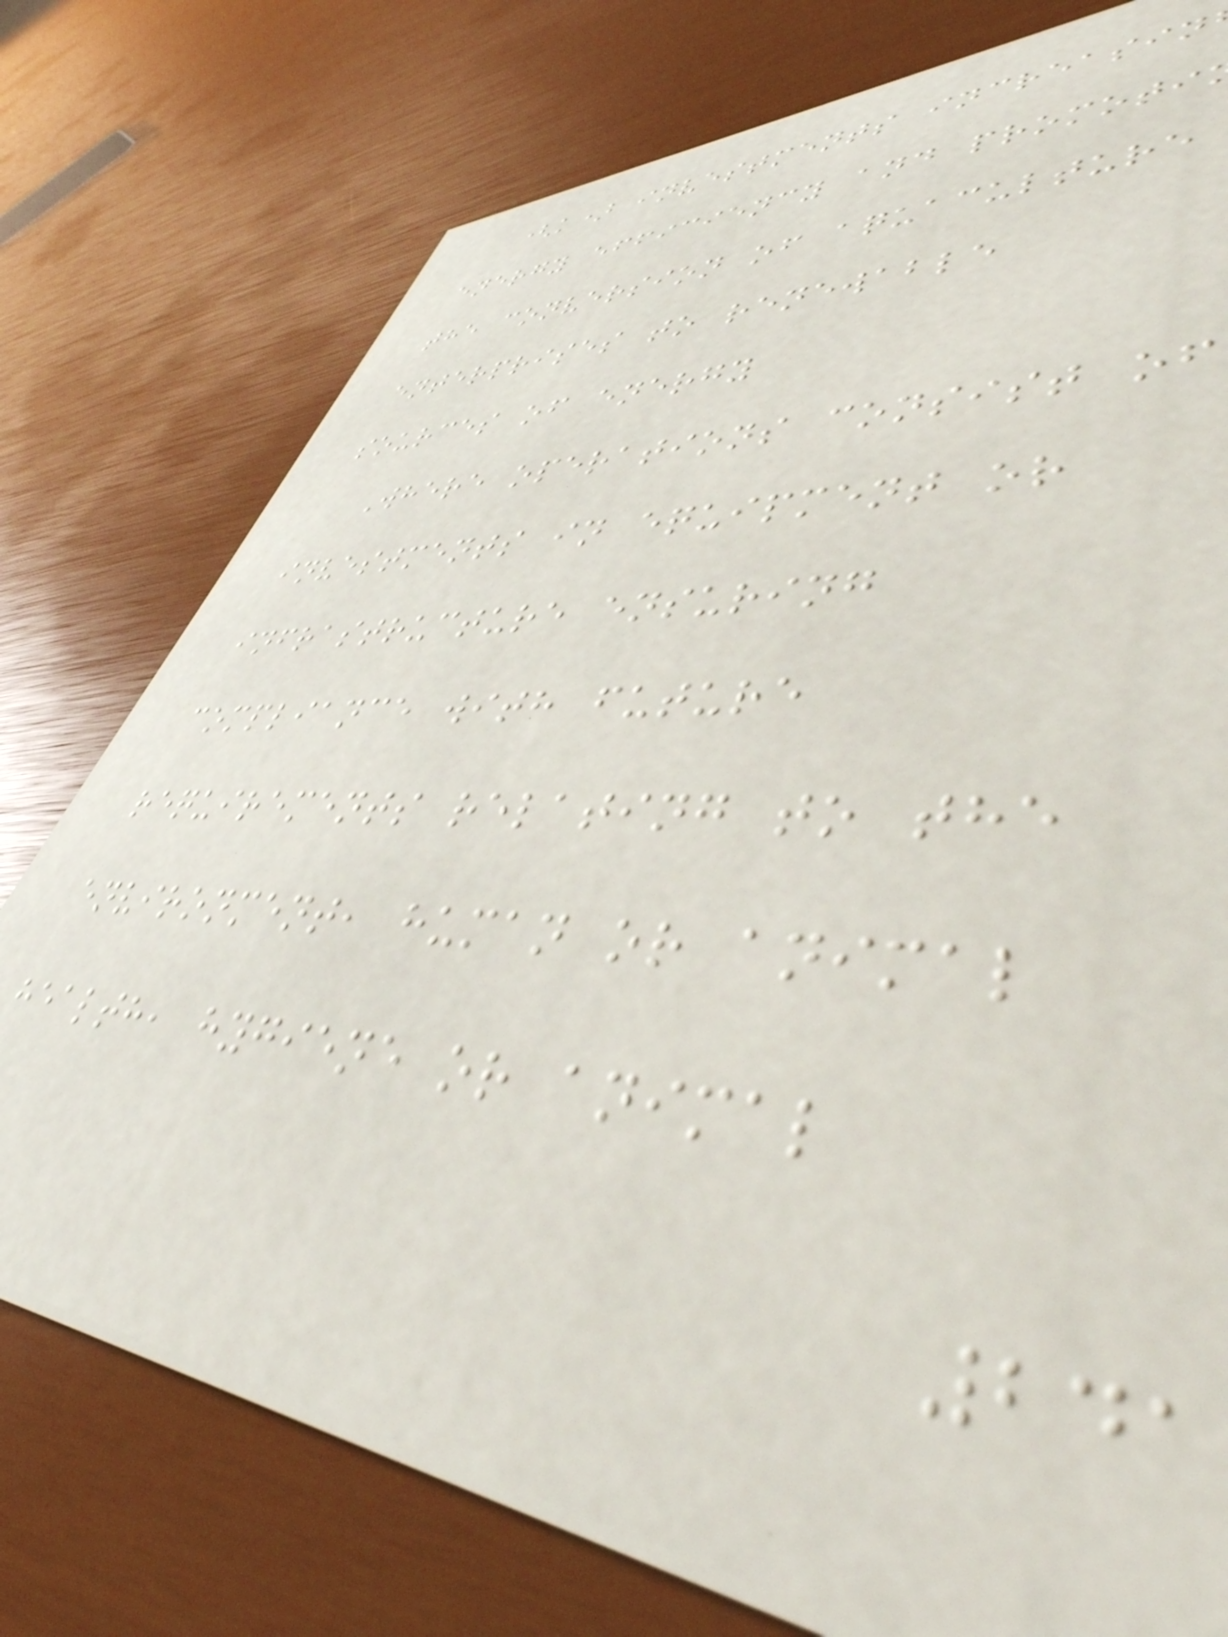(k) investments increasin
energy efficiency and promoti
the conversion of aquaculture
enterprises to renewable
sources of energy
Where operations consist of
investments in equipment or
infrastructure ensuring
compliance with future
requirements relating to the
environment, human or animal
health, hygiene or animal
241
